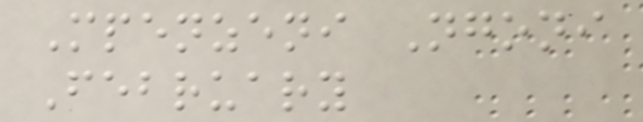Mpenzeni Ngoni
February
